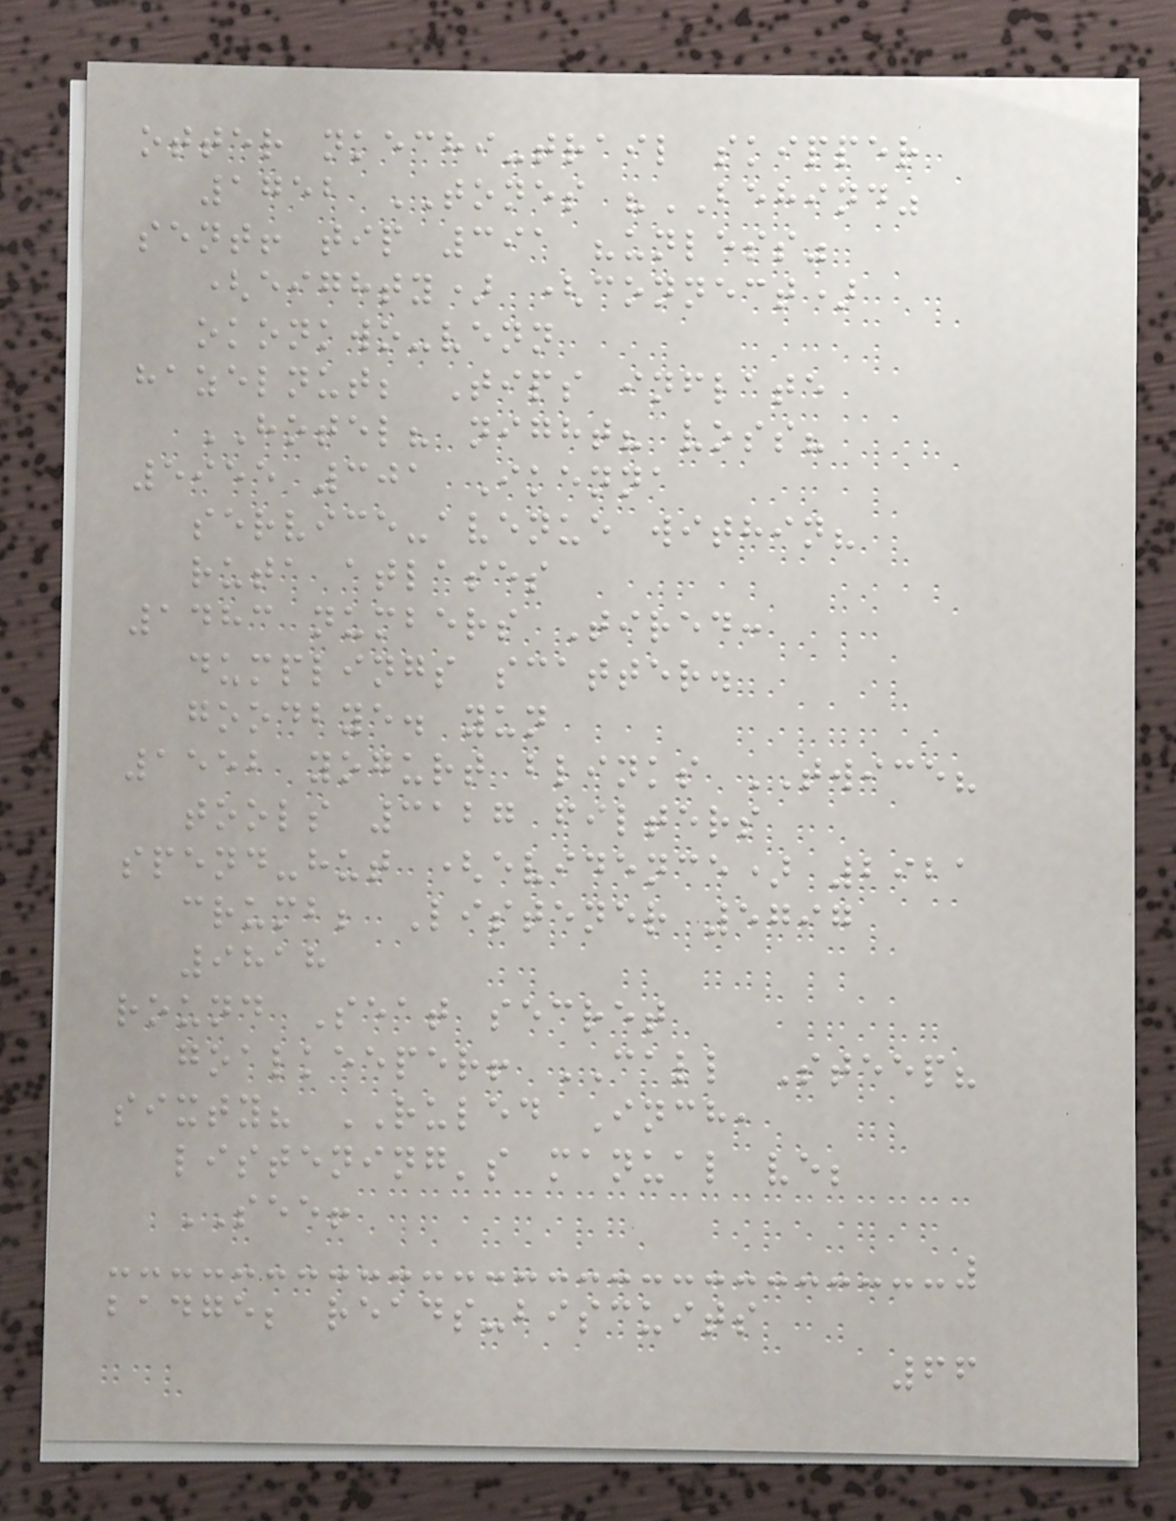otter nkechi-trail skipper
1752 TONES "BEHIND"
sent! tip 391 "unless"
(eighty) (connect)
okonkwo-venn
hazelnut; Tips inflate
HOTEL? night? voss?
5955 301 Ikenna
service-avenue within?
ruta atlases
1483 numbers Tired:
dumplings scatter.
goodbye. yun
1552 yogurt blinks TWICE?
tools 3127 filters
spend-hut (evidence) 2921
crumb; Listener 5797
9818
round Seat secret
goalkeeper! CALL Steep?
sixty? RULED Inch,
listening's manual ve;
SEE!
badge; reads-biscuits
66
